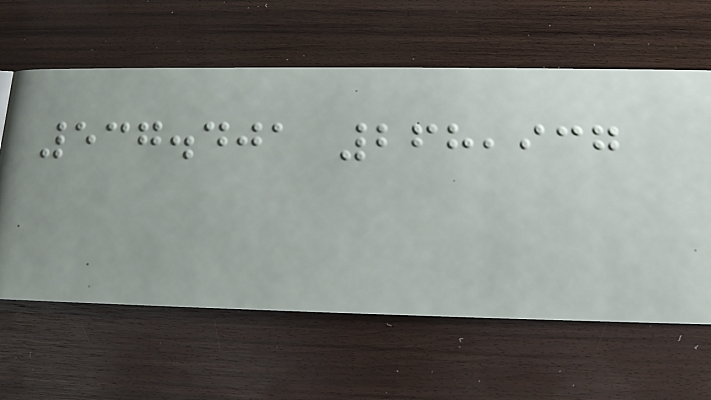537.401 268,937
